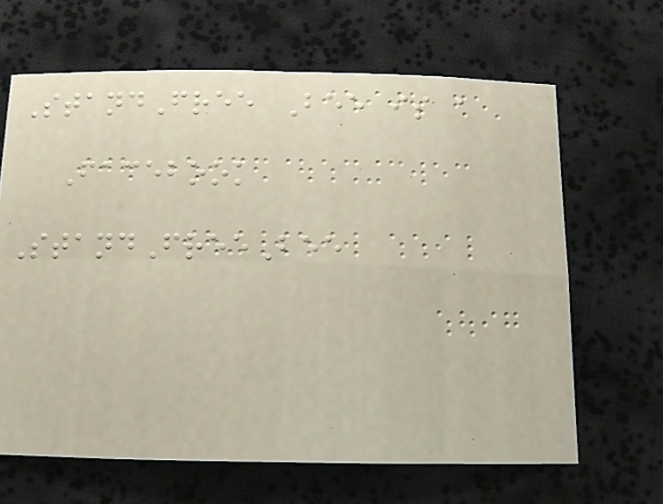StandFree Bee is a
Facebook
StandFreeBee
